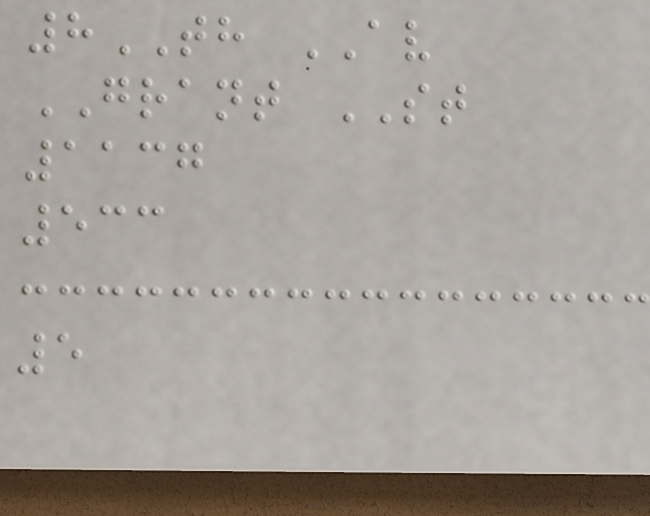8TH AV
GRANT ST
1137
533
5
